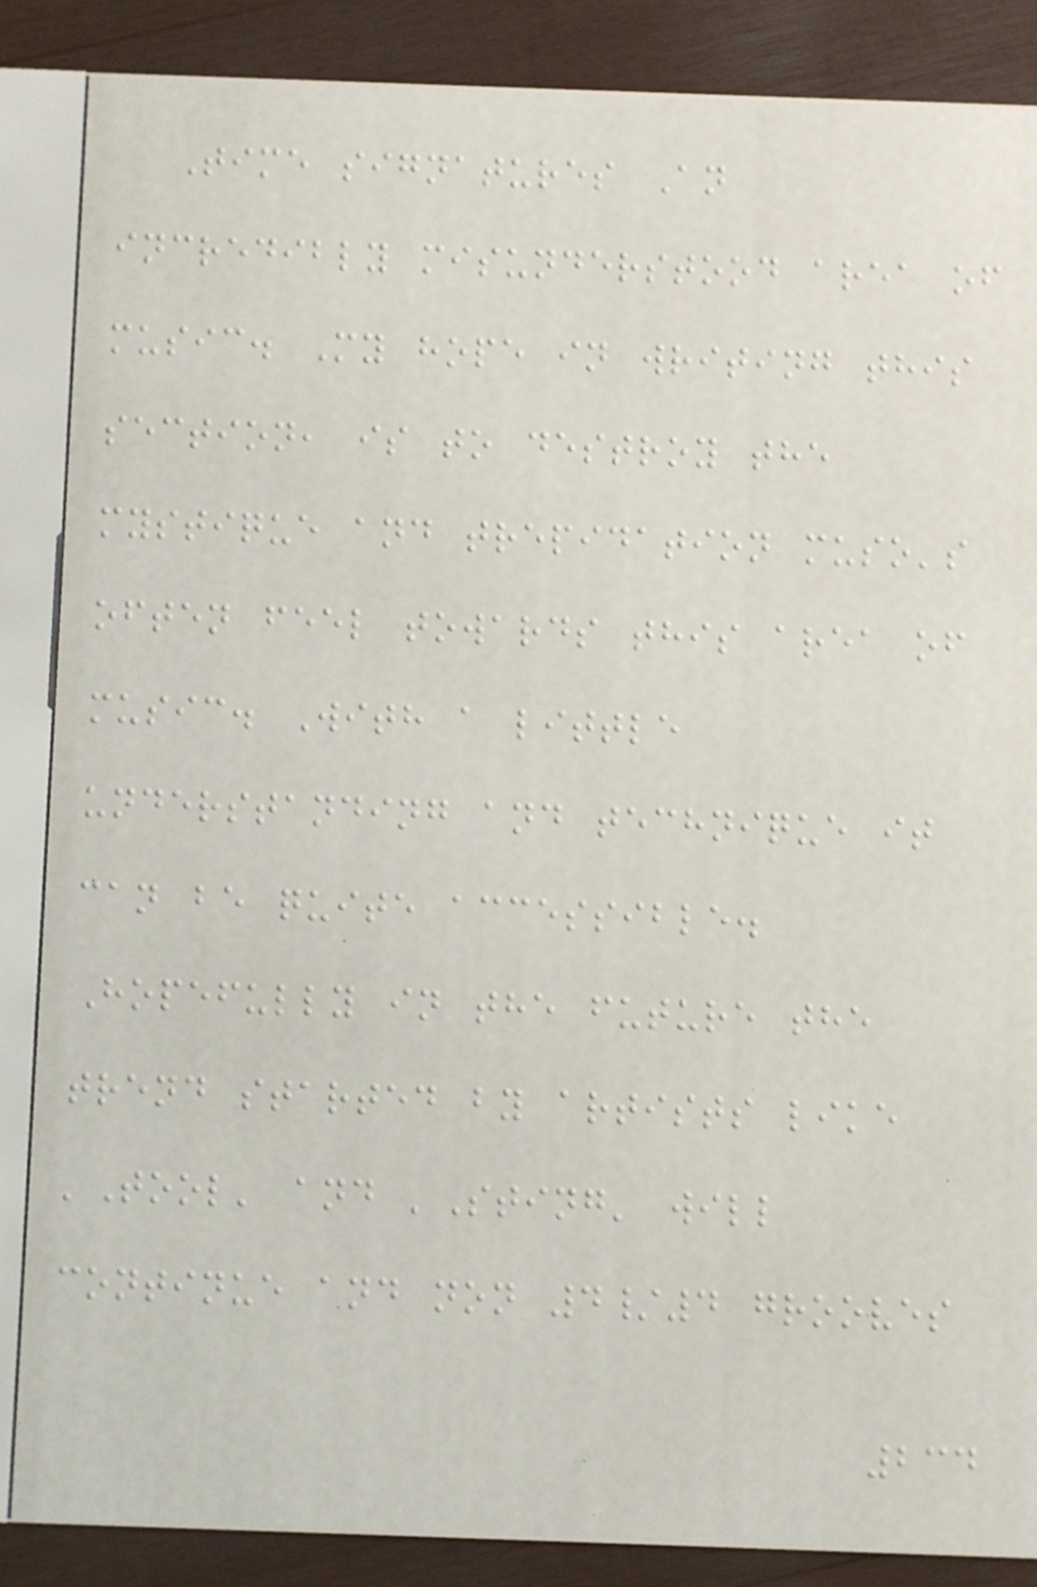Time signatures An
incredibly misunderstood area of
music. My hope in writing this
section, is to destroy the
mystique and trepidation muso's
often feel towards this area of
music. With a little
understanding and technique it
can be quite accessible.
Hopefully in the future the
trend started by artists like
'Tool' and 'Sting' will
continue and non 4/4 grooves
234
